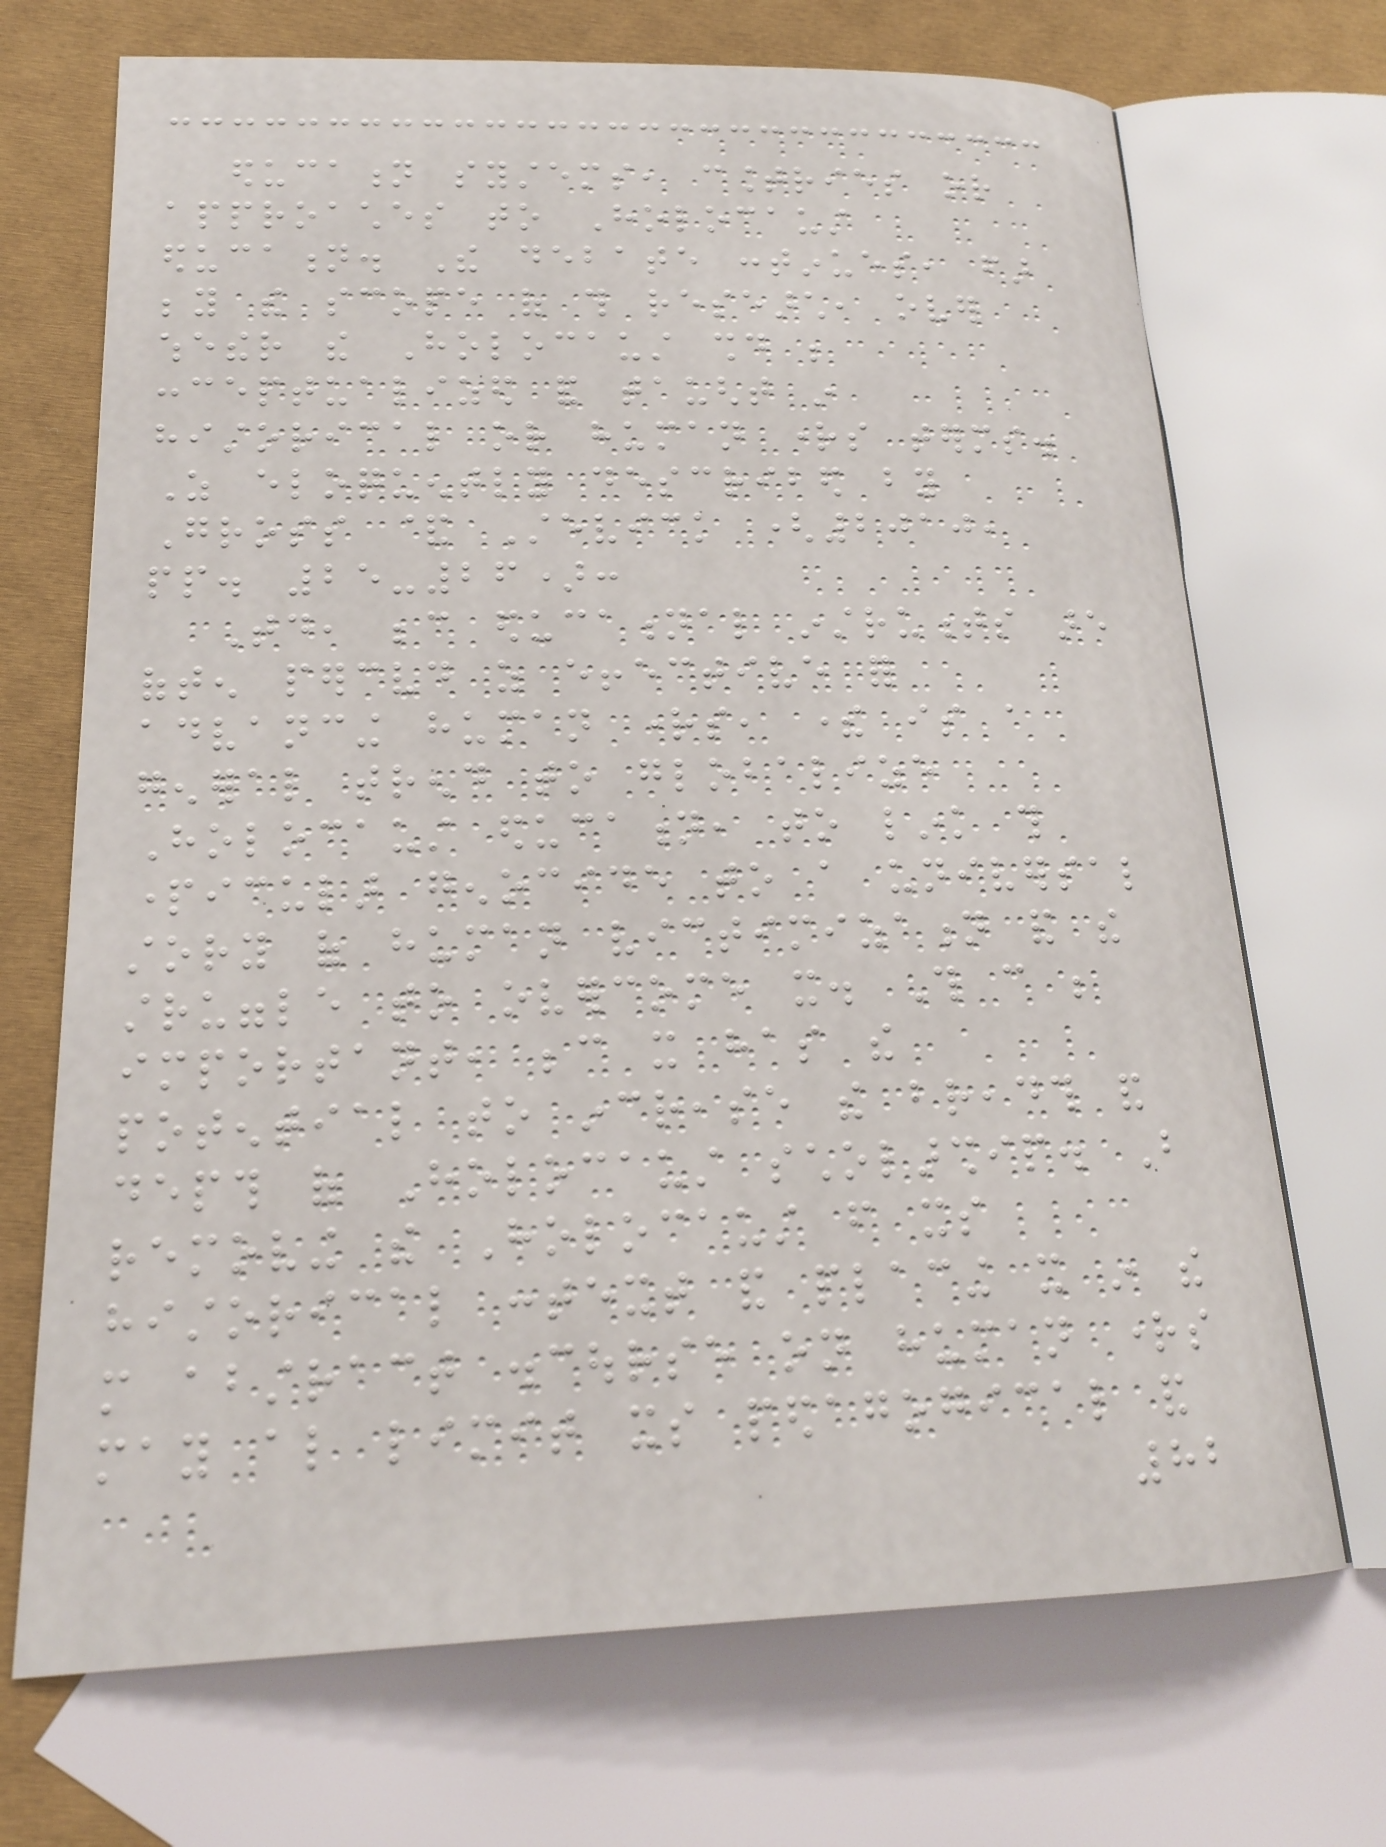education systems, countries or
approaches to Holocaust
education. The debate continues, far
beyond the scope of this research, over
whether the Holocaust should be
conceptualized and taught in
historical or human rights terms.
As eloquently described by
Gross & Stevick (2010,
pp. 25-26):
Today, because educational instruments are
often perceived as effective for
advancing human rights, there is a
general trend to globalize
Holocaust education, to link this
particular genocide to a universal
story of human victimization and the
struggle to overcome it. This can be
important, because it has the
potential to increase the breadth and
depth of Holocaust scholarship. But
removing the Holocaust from its
historical context and placing it in the
more abstract discourse on human rights
may also limit its pedagogical and
82
